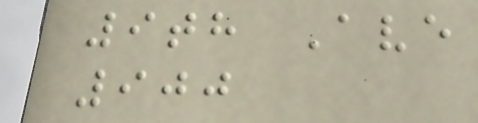9th Ave
900
